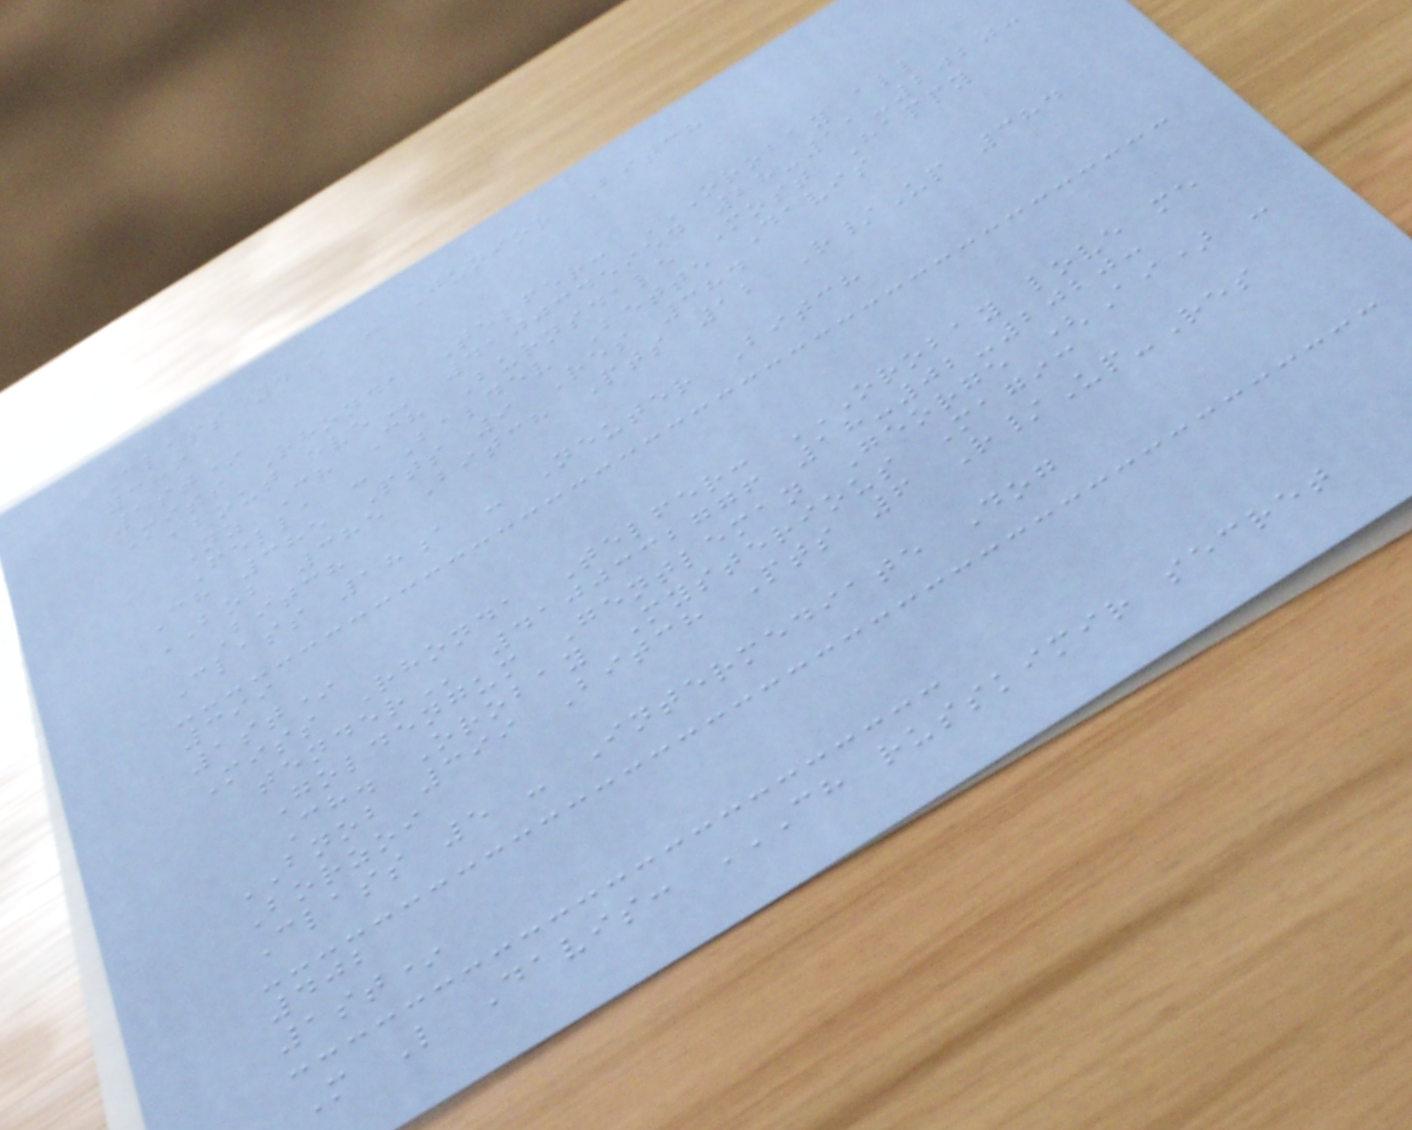Class 4a - Junior Bitch
389
1st*
Miss Rhonda Telfer: OROBAY ALL
ABOUT EVE 4100345954 28-11-2020:
Nz Ch Ch Burnsdale Most Happy
Fella - Baldev Bette Davis
Ch 385 Pts 9 Res 384
BOB 385 Bitch Pts 12 R/Up 384
Bitch
Class 18a - Neuter Bitch
399
1st*
Miss Rhonda Telfer: OROBAY LOVE ME
TENDER 4100332776 18-02-2020:
Goldengum Gentleman George (Ai) -
Ch. Orobay Mysterious Magic
BNOB 399 Bitch Pts 6 R/Up-Res
Borzoi
Class 5 - Intermediate Dog
402
1st*
M L Davis: CH RUSSKIMIR SECRET
